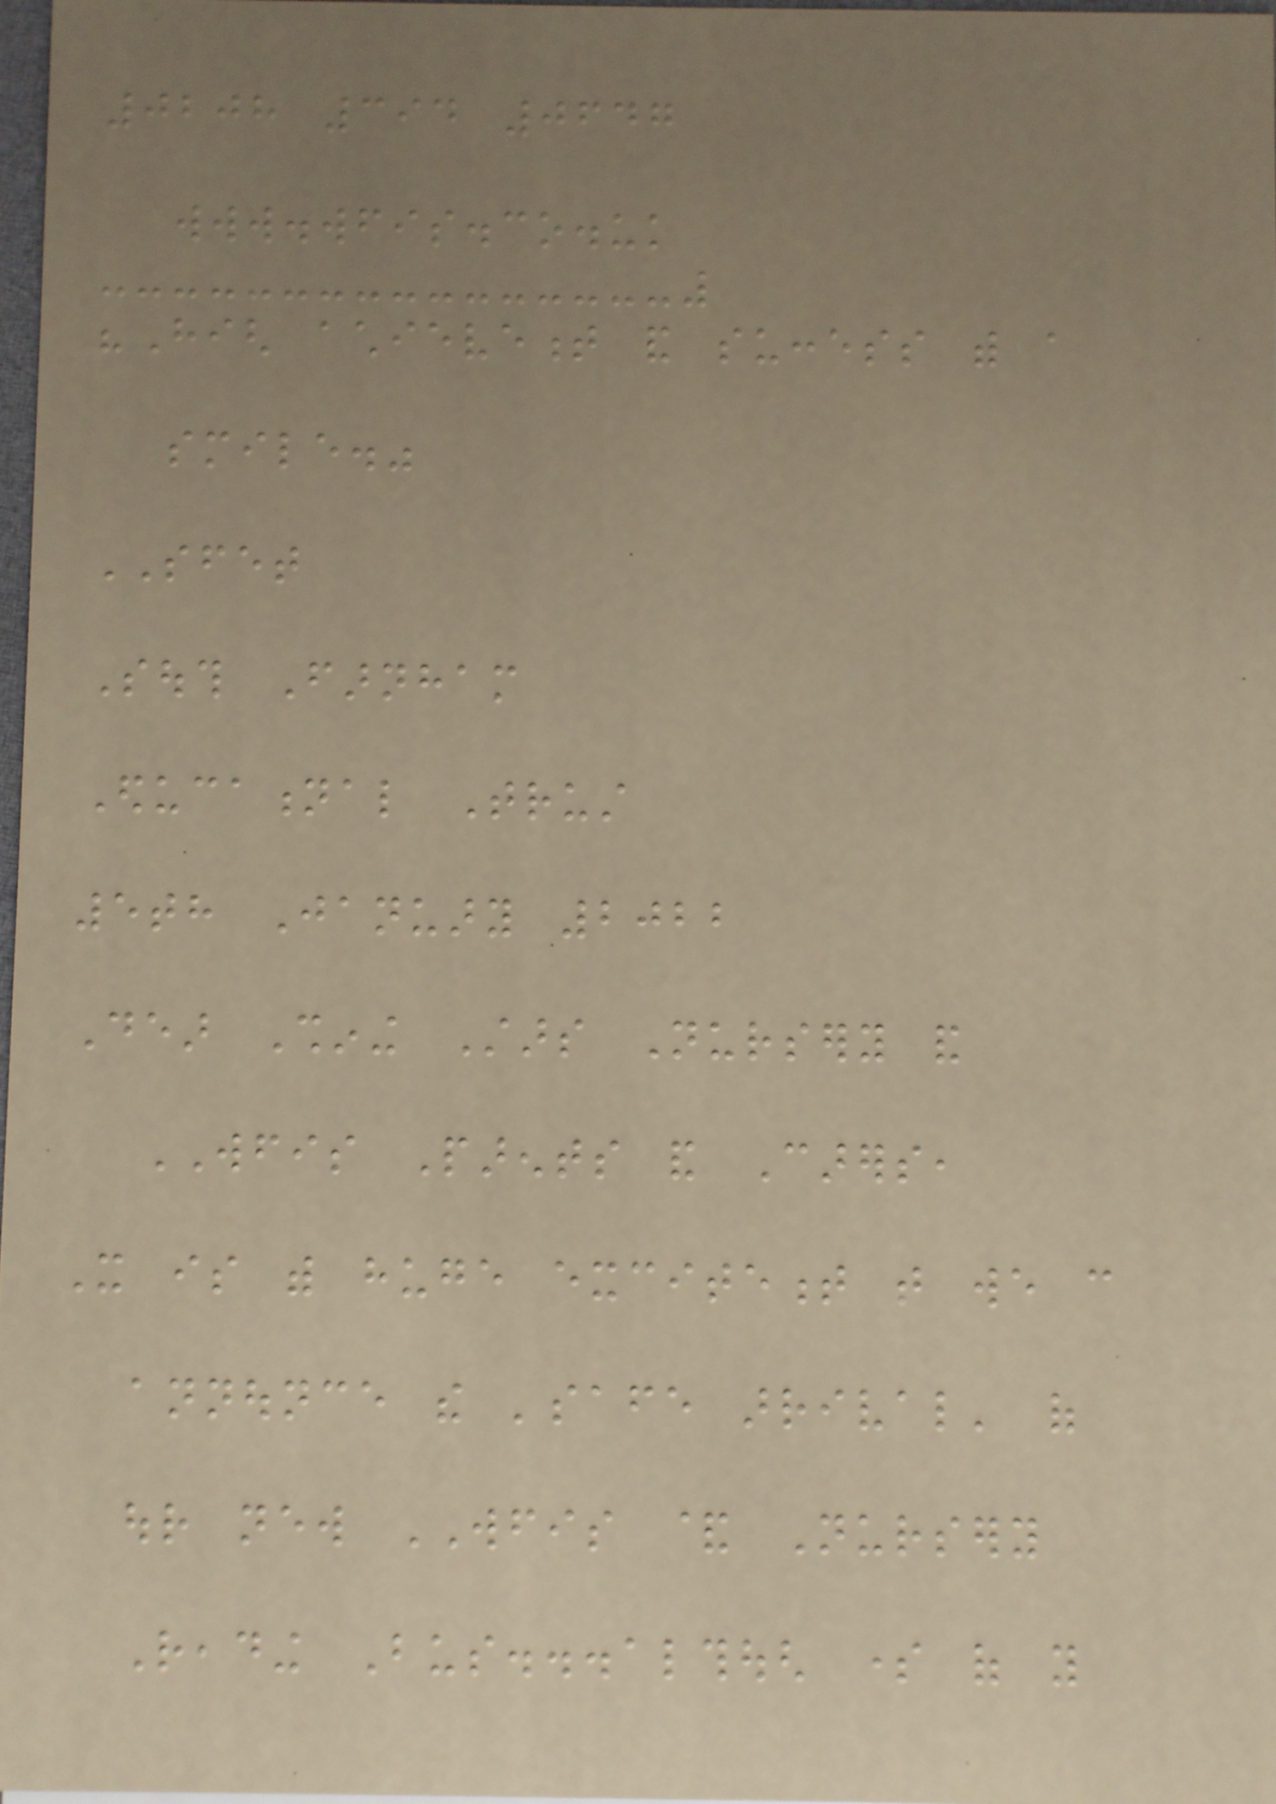0208 394 0647
www.wfis.co.uk
"High achievement and success with a
smile."
SFET
South Farnham
Educational Trust
5th January 2022
Dear Shining Stars Nursery and
WFIS Parents and Carers,
It is with huge excitement that we can
announce the 'safe arrival' of
our new WFIS & Nursery
Reading Bus...although some of you
